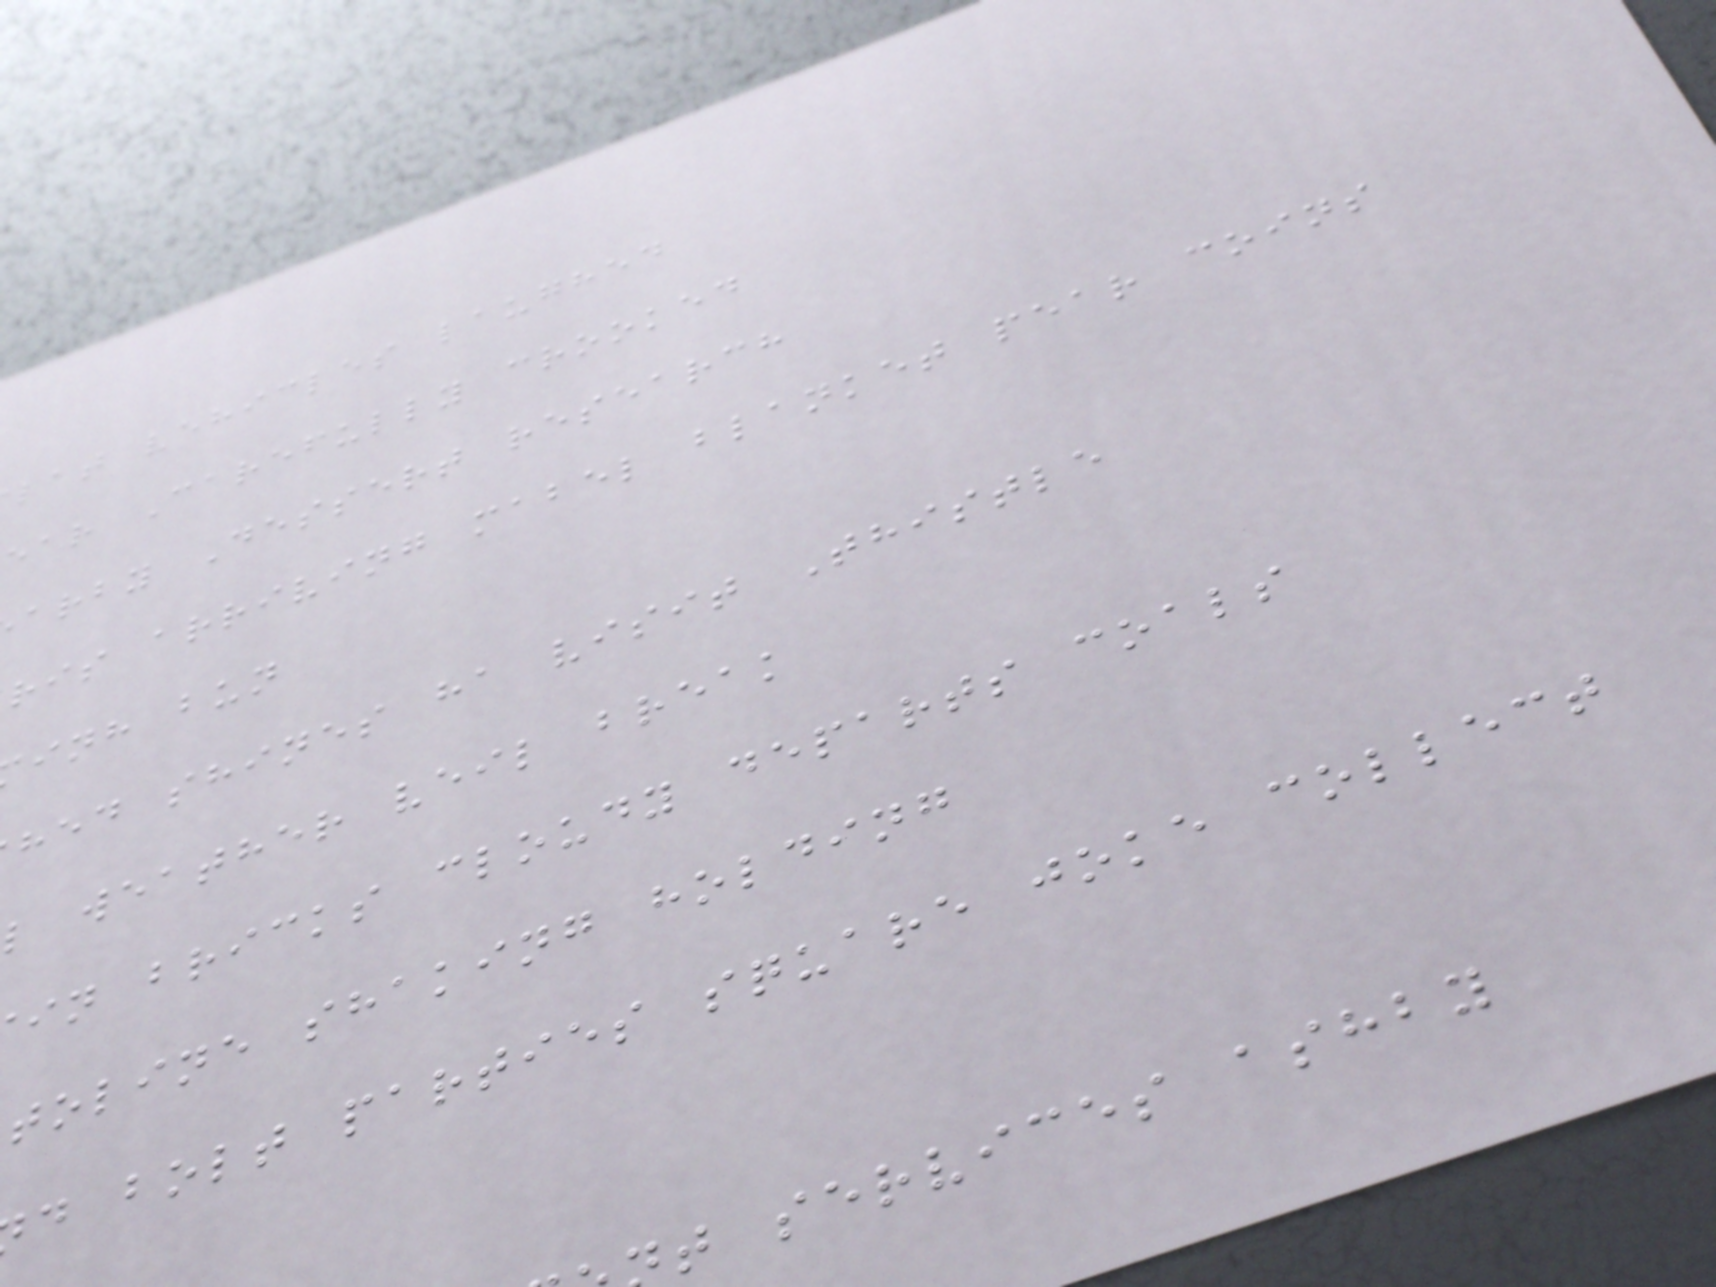lat vehicles laughed
ear Carefully crooked
arby Dessert research
ris arriving mabel blanket pear coins
inh bun
hed shines ha visit Thistle
l weather veil break
in bricks cloudy departs coals
toline shaking holding
d bolt parties square joke collect
t services ashby
